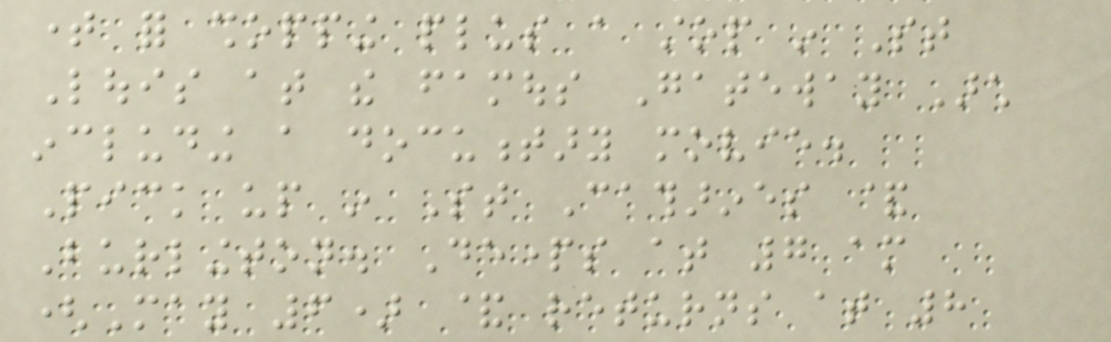time for shopping plus a stop in St
Louis at the famous Gateway Arch
including a documentary movie.
Pick up in St Catharines &
Burlington. Departs at 7 am
(May 6) & returns at 8
